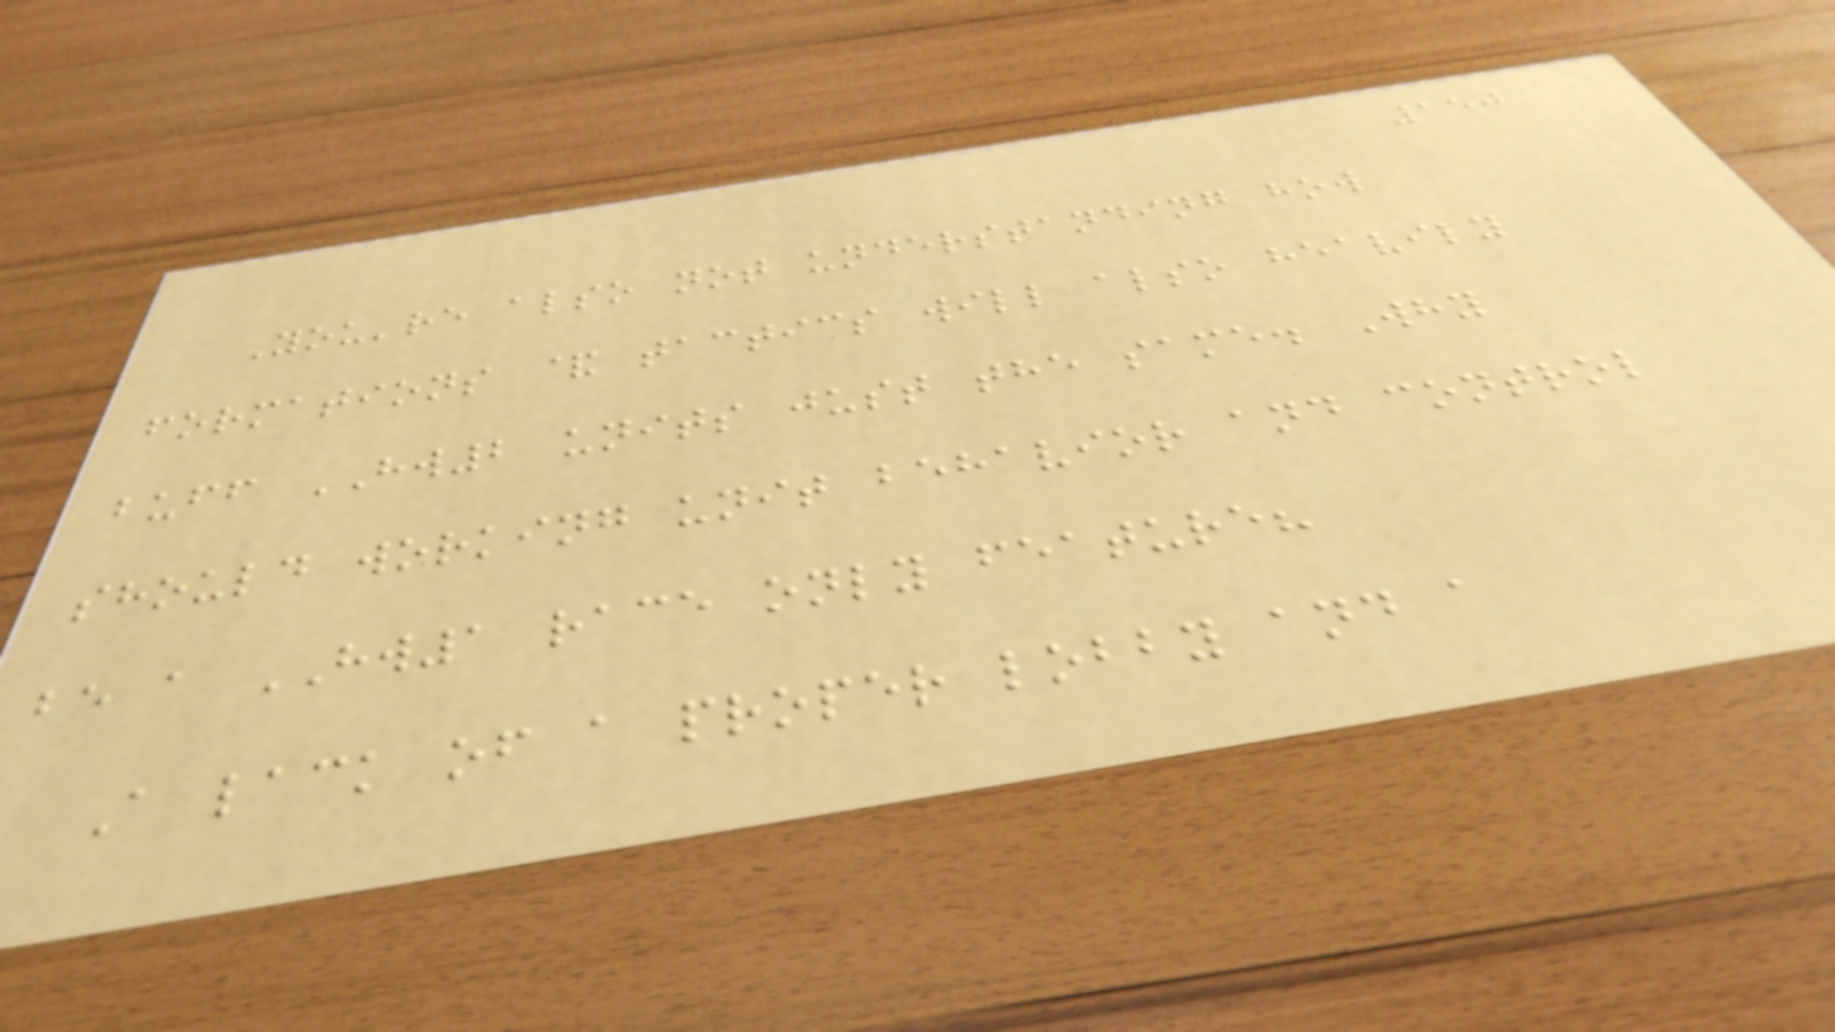150
You're also not understanding how
formations & tactics will also heavily
buff HW2 units just the same. Why
should working unit behavior and control
be a HW1 race only feature?
A lack of a proper lobby and a
